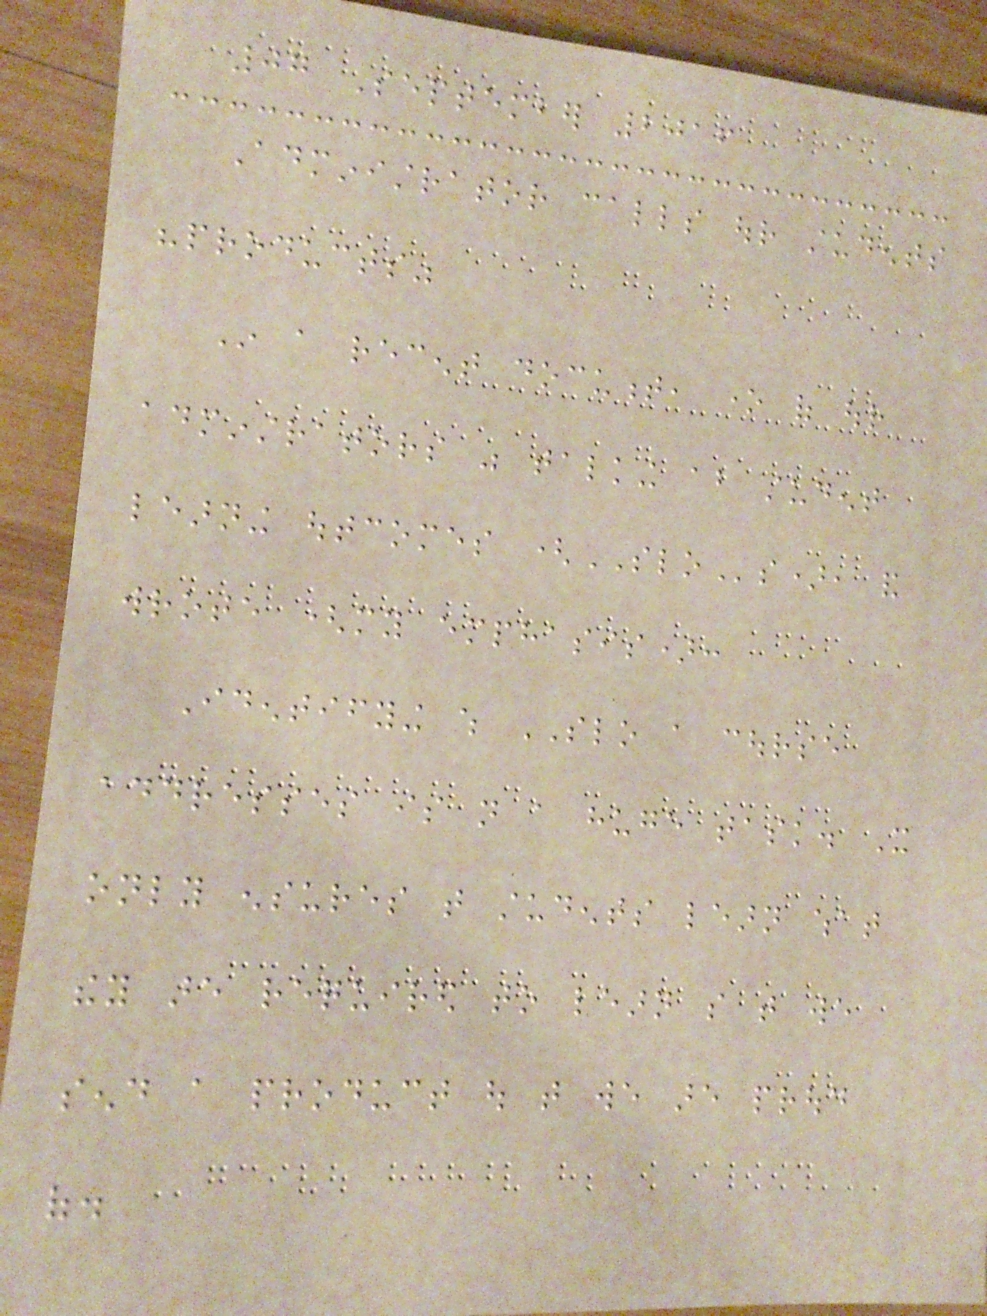07 September 2016
Administrator calls our students
"products"
In a recent document, one of our
adminstrators was talking about student
learning outcomes (SLOs), and
wrote (my emphasis):
Identifying which SLO a course
addresses is not a huge task. It
only ensures that students learn what
they are required to learn so that we
send a product out that we are proud
of.
